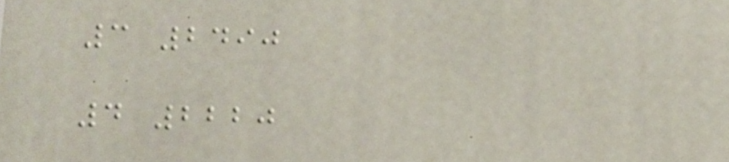3 2490
4 2220
